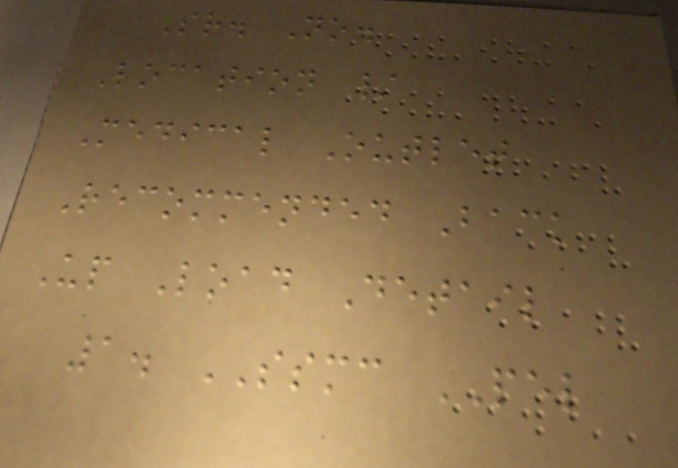Sr. No.
Location /
Medical Outlet
Recommended Back
Up Load Detail
1. SSMC PEL
